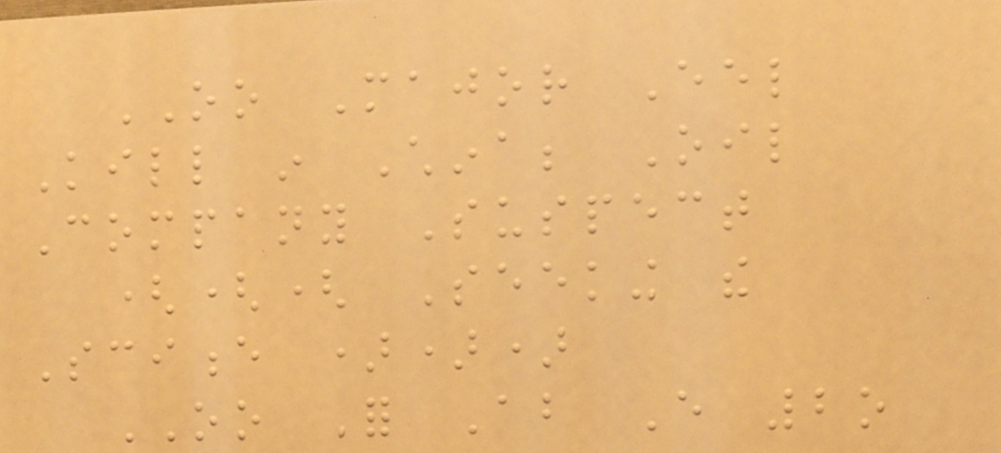OO Major Eel
Kill in China; Oil
Company Suspect
((( Seeking the
Science )))
OO For About Every 2o
